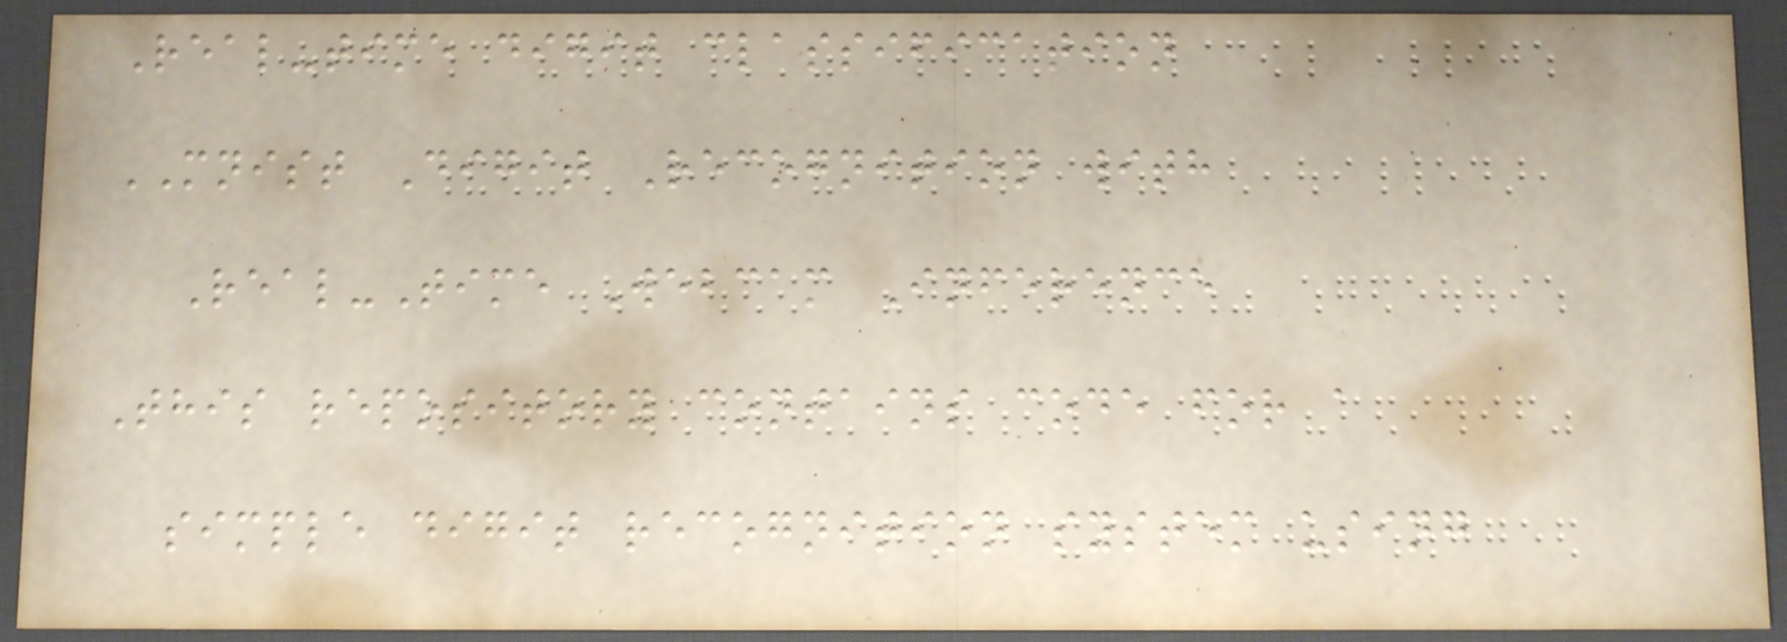Real-time digit classification
MNIST Digit Recognition with
Real-Time Webcam Inference
This repository contains code for a
simple digit recognition system using
